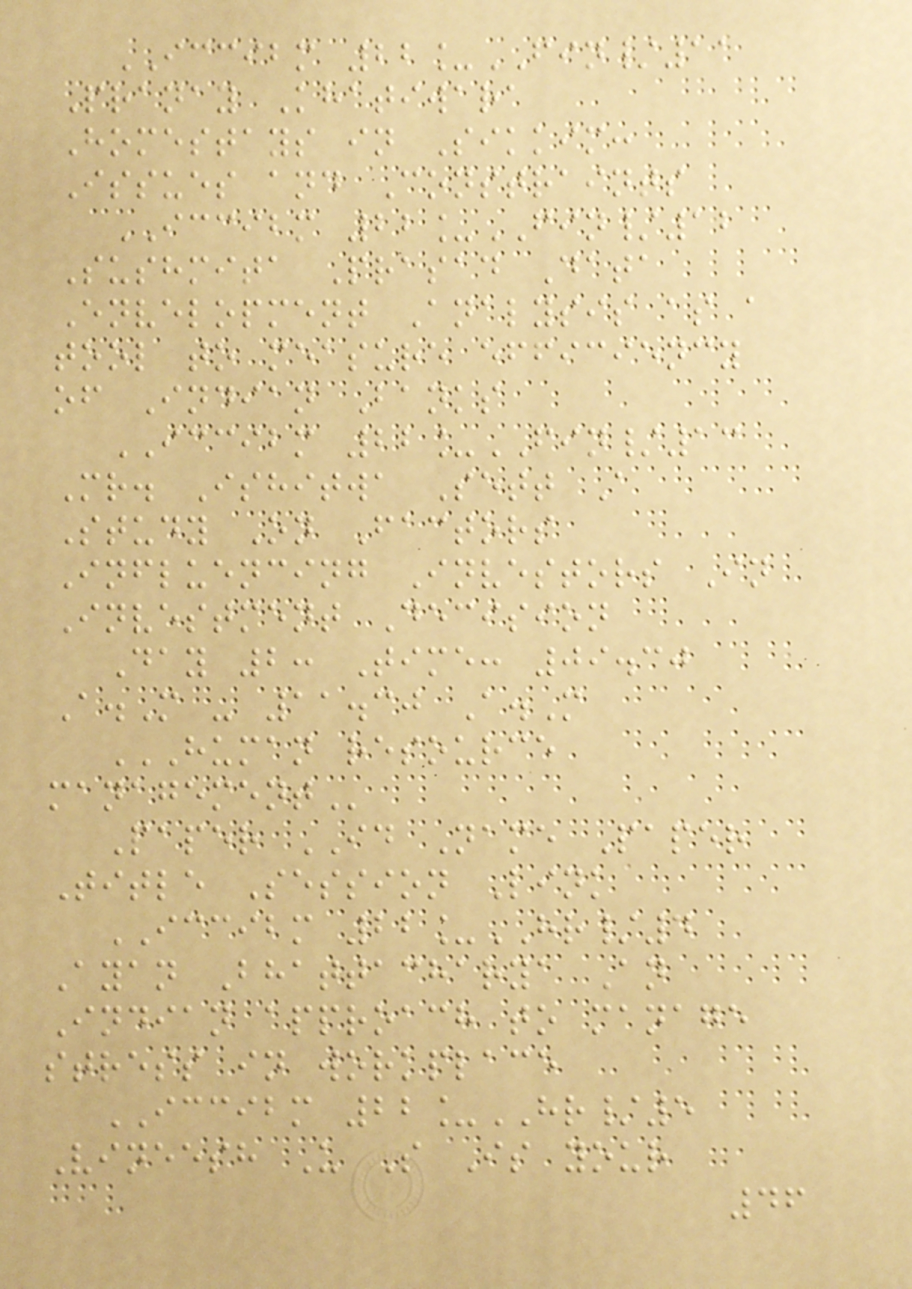ICCIBM 22_FIN/11
Pranay Khatiwara
Homestays in Sikkim:
Issues and Constraints
ICCIBM 22_FIN/12
Sushmita Prasad Data
Envelopment Analysis as a
tool to measure efficiency
of Indian Banks
ICCIBM 22_FIN/13
Mr. Ishitwa Sett A
Study On Factors
Influencing Investors In
Investment Decision
Day 2: Time: 09.30
A.M - 11.30 A.M
HUMAN RESOURCE
MANAGEMENT
Paper ID Name Paper
Title Session Link
ICCIBM 22_HR/4
Ayan Bhattacharya An
Indian approach to manage
stress in workplace
ICCIBM 22_HR/5
Vineesh U S Is your
46
